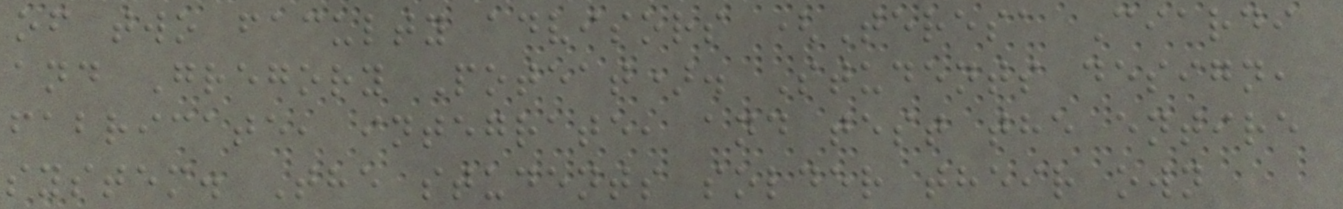of two faculty advisors (Teresa Ciardi
and Gregory Poteat). Students design,
fabricate, integrate, and test the entire
system. The students solder their own
